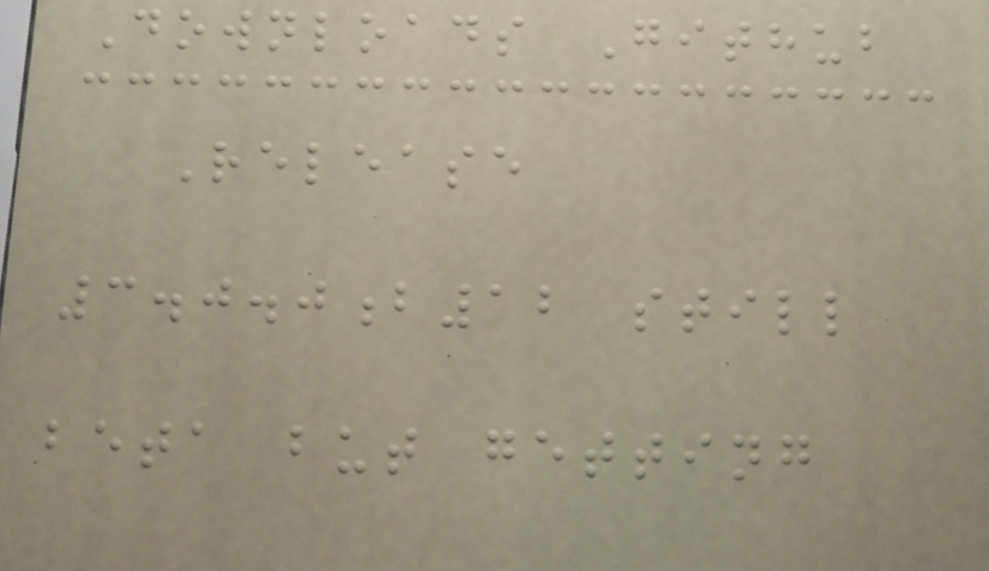Downloads Github
Release
3.0.0b12 still
beta but getting
